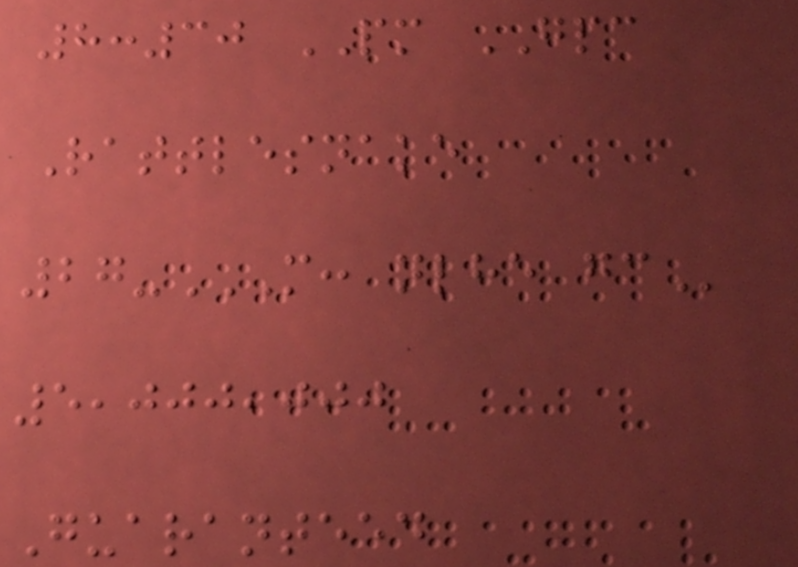8:30 PM GPC
Rattlesnake
27-M: NLHE GC
5,000,000
Guaranteed
